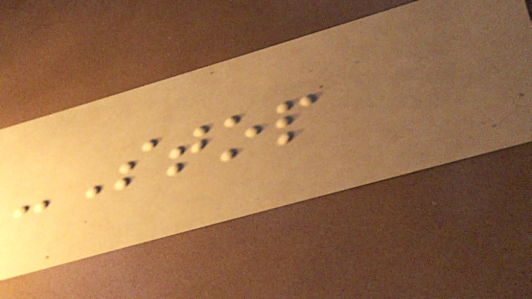-Stop
